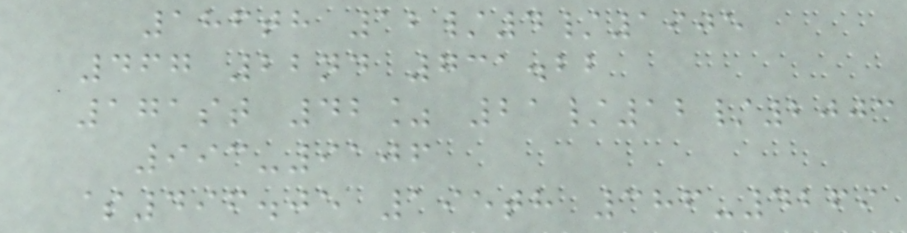186th 12/4/1905
467 22nd 731.22
171st 42% 21/12/2003
993-9106
$496.05 195th 386-4269
